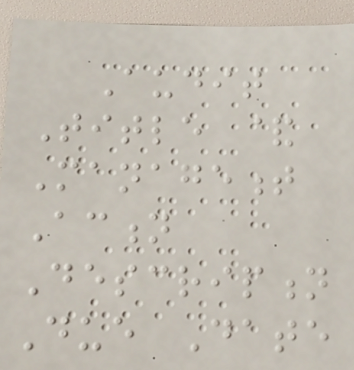Audit
Title &
Management
Action
Description
Due Date
